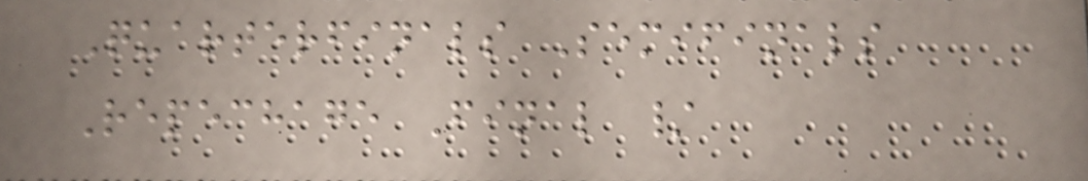Quarterfinals Semifinals
Repechage Final /
